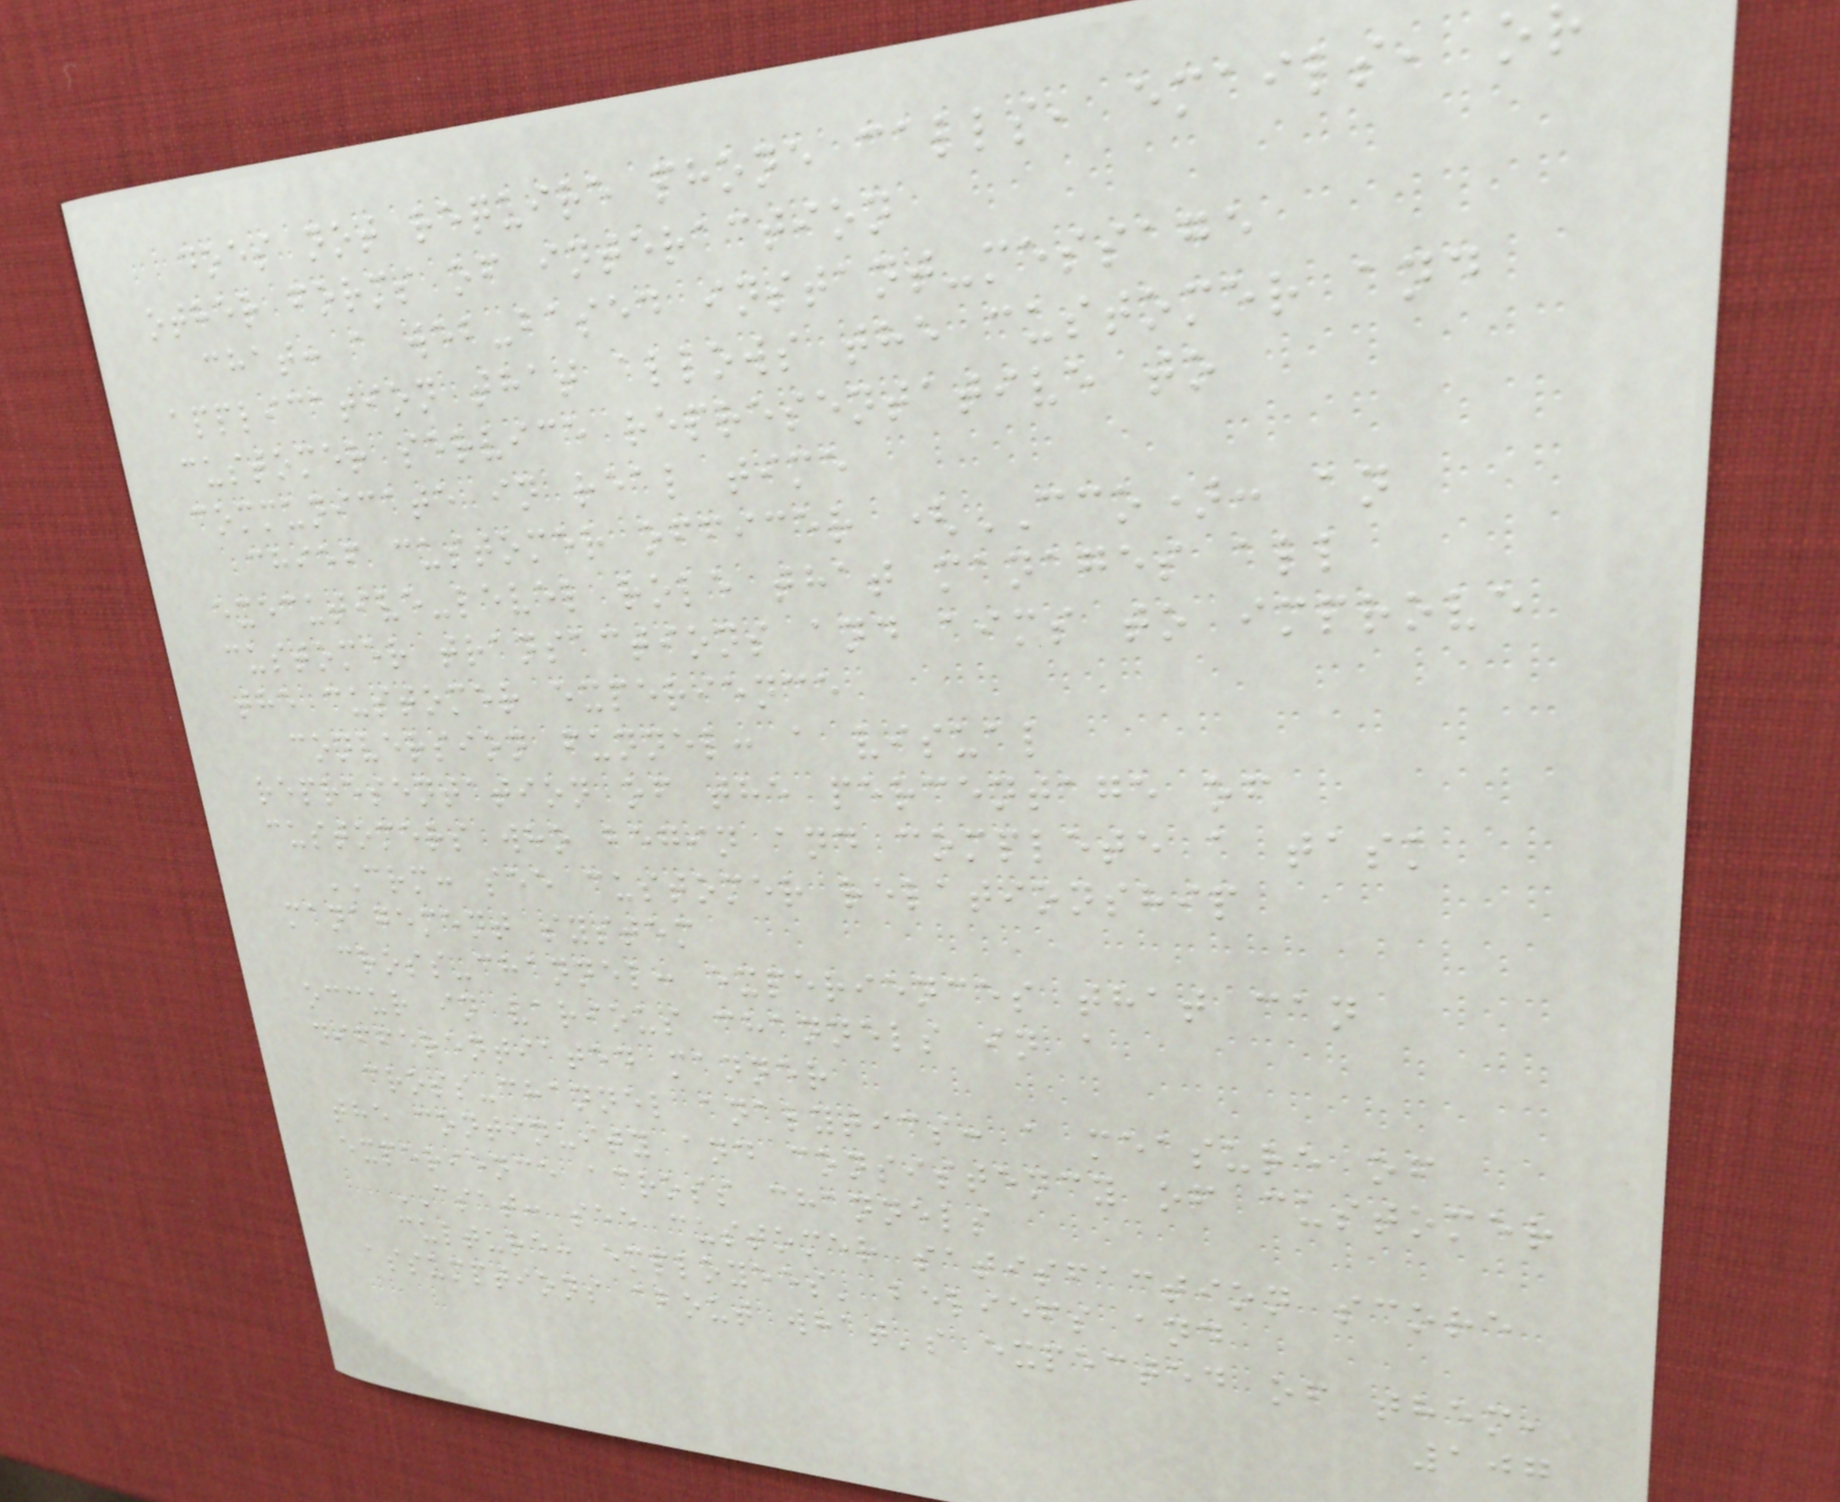does not require phone calls, emails, or
other forms of interaction
chat: a web-based instant-message
application that allows the customer and
customer service representative to
communicate in real time
chief customer officer (CCO): an
executive-level role that manages all
customer transactions and aims to improve
the customer experience
conversion funnel: a visual
representation of the percentage of
customers who begin and complete a task
CRM: see customer relationship
management system
cross-channel: experiences that can
occur in various channels in a
differentiated manner
cross-channel analytics: a measure of
the continuity and consistency of customer
experience across channels
CSAT: see customer satisfaction score
culture: employees' beliefs and
assumptions about what's expected of them,
107
